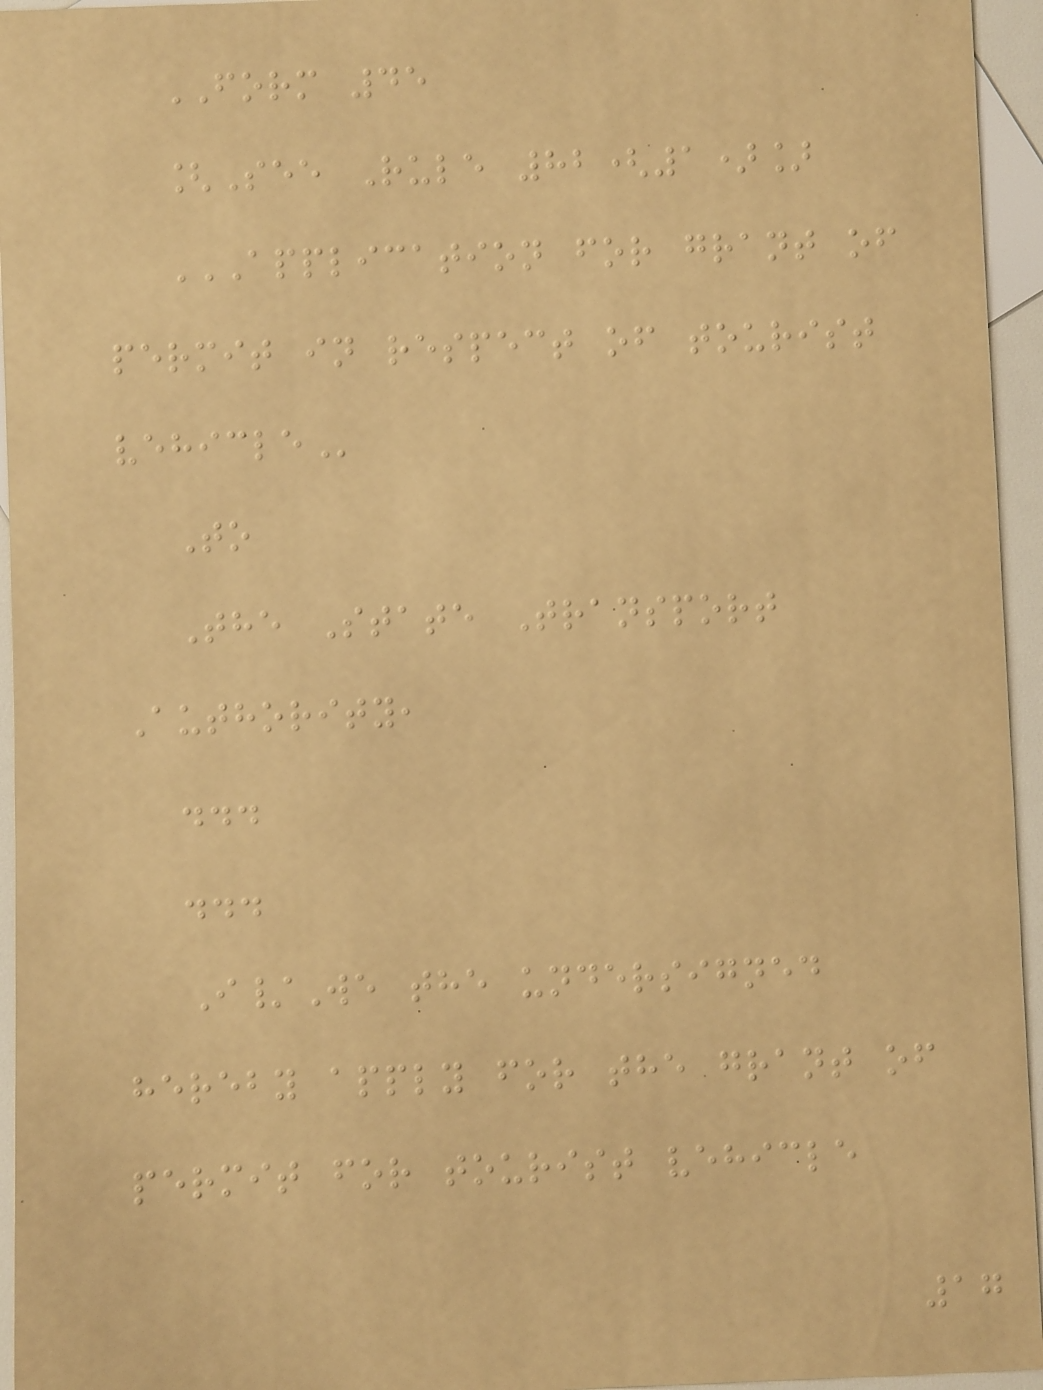FORM 45
[See Rule 82(1)]
APPLICATION FOR GRANT OF
PERMIT IN RESPECT OF TOURIST
VEHICLE
To
The State Transport
Authority,
...
...
I/We the undersigned
hereby apply for the grant of
permit for tourist vehicle
17
